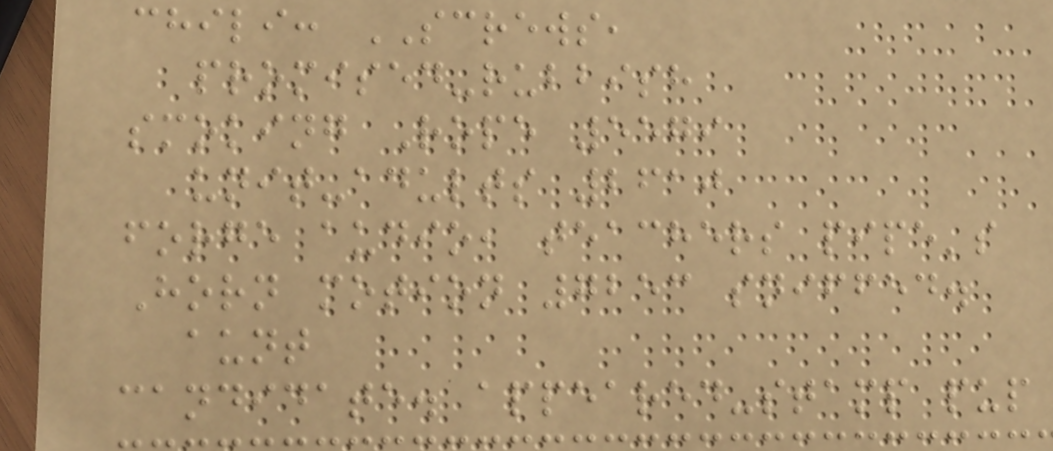chili: SCREWS,
promised-rubbish
smoking Rope 5579
unit-adults 2610
forge audio, teachers pipe's
Horn motion 7253 sniffed.
aunt
candidate. appeared-stamp pup
